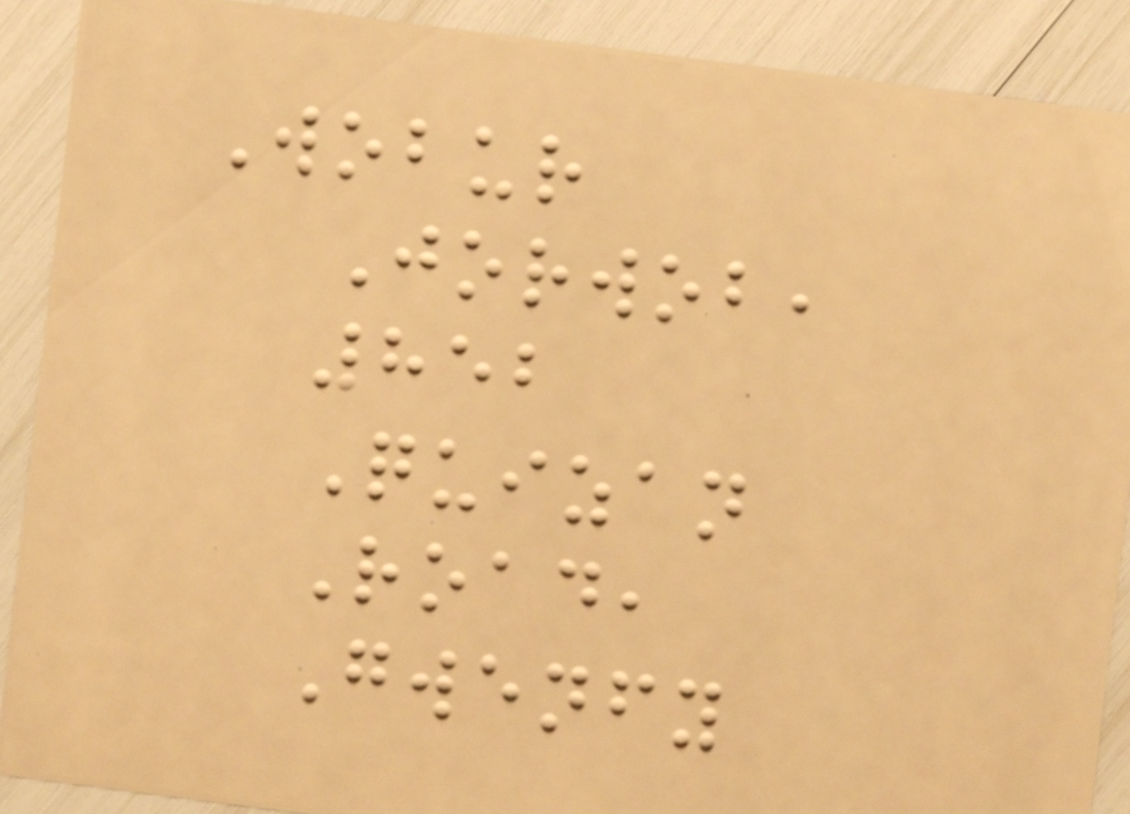Wobur
Jorwob,
852
Quizan
Road,
Gwenfy
